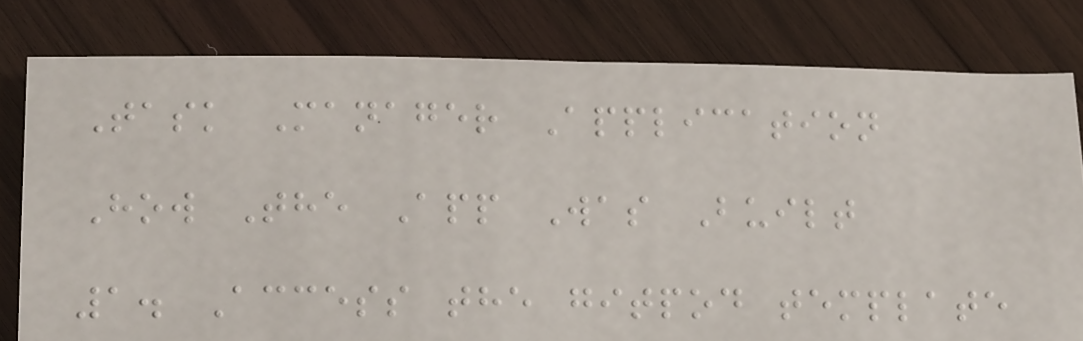Task Manager Application
How The App Was Built
1. Access the gitpod template
